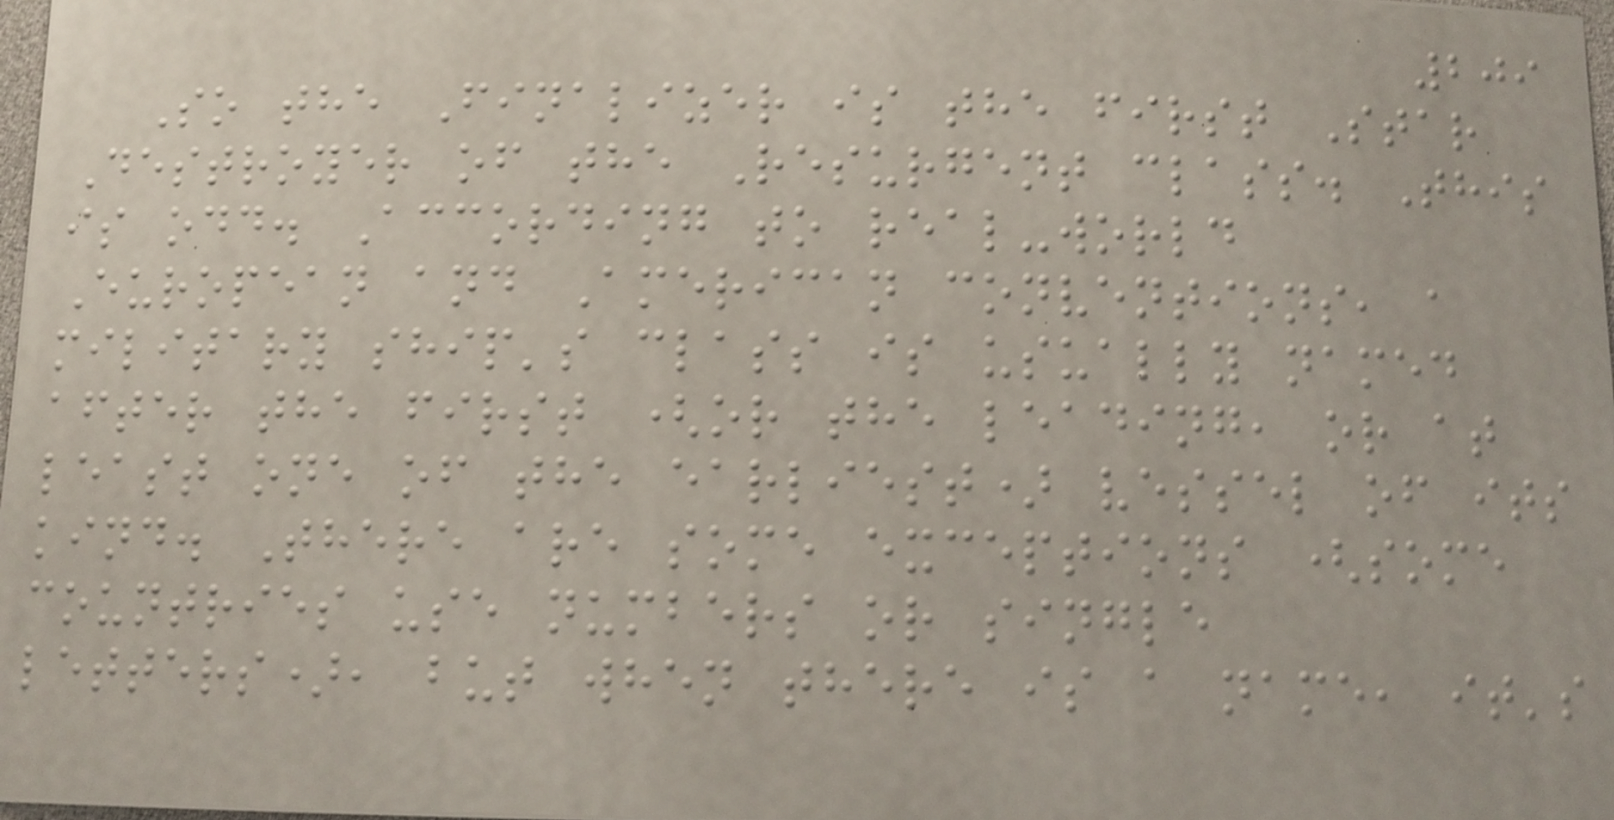209
So the Finalizer is the first Star
Destroyer of the Resurgent class. This
is odd. According to real-world
European and American conventions, a
military ship's class is usually named
after the first (or the leading, or at
least one of the earliest) vessel of its
kind. There are some exceptions (some
countries use numbers or single
letters), but when there is a name, it's
